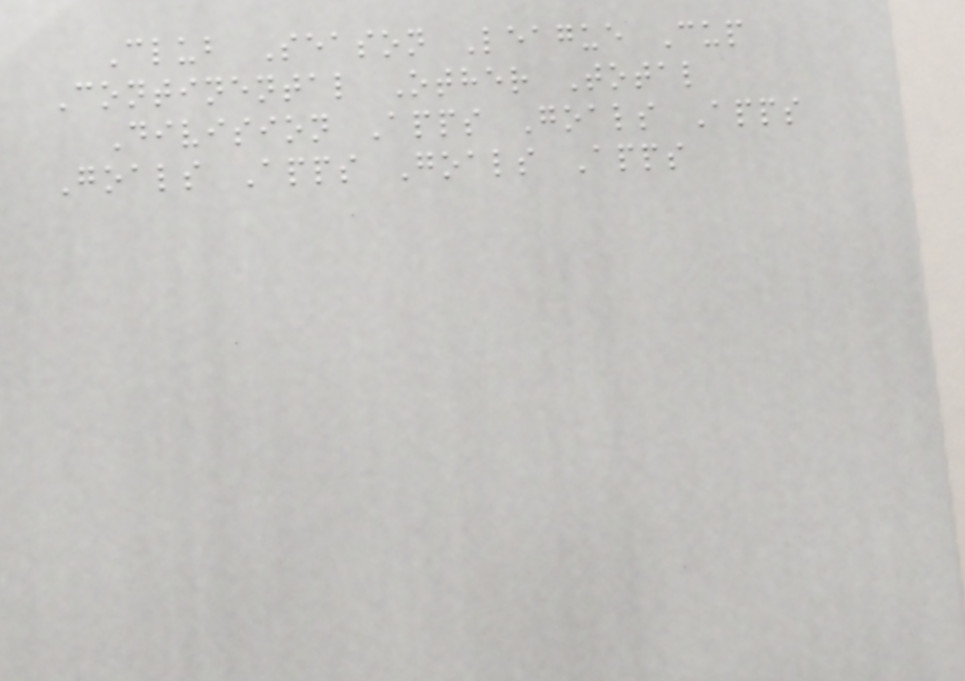Club Season League Cup
Continental Other Total
Division Apps Goals Apps
Goals Apps Goals Apps
